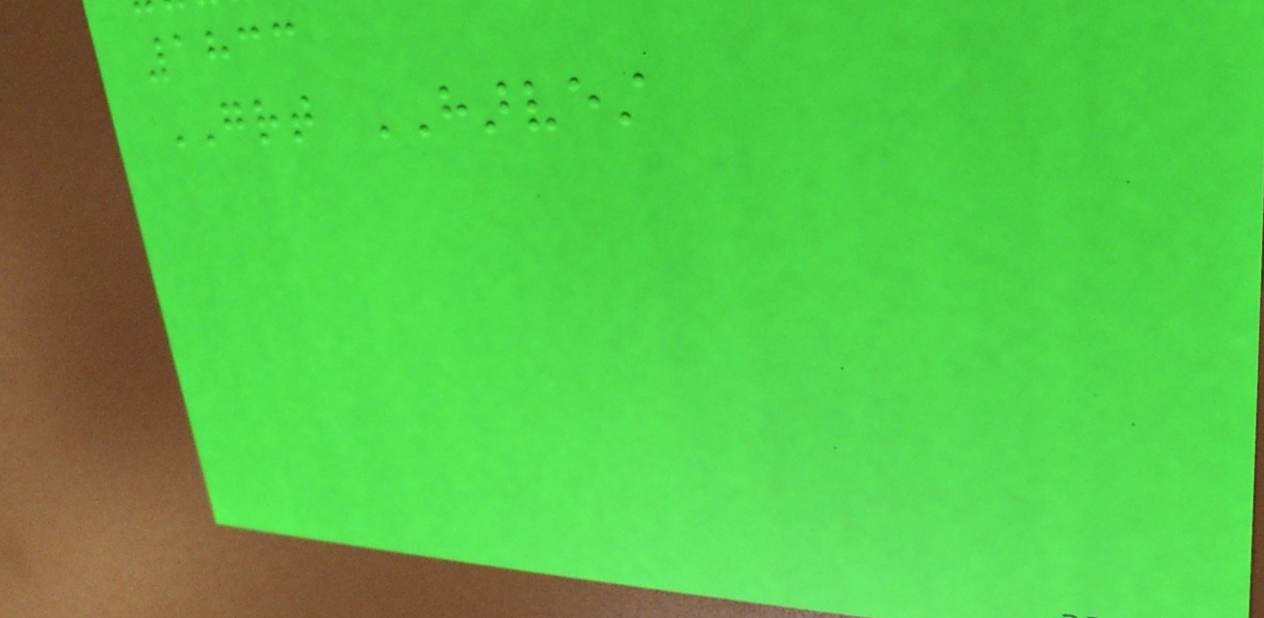1833
GREAT HARVEST
